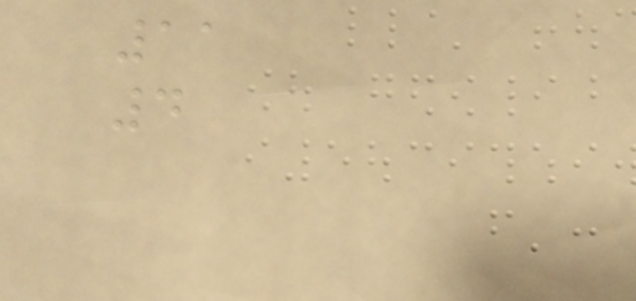11
4
